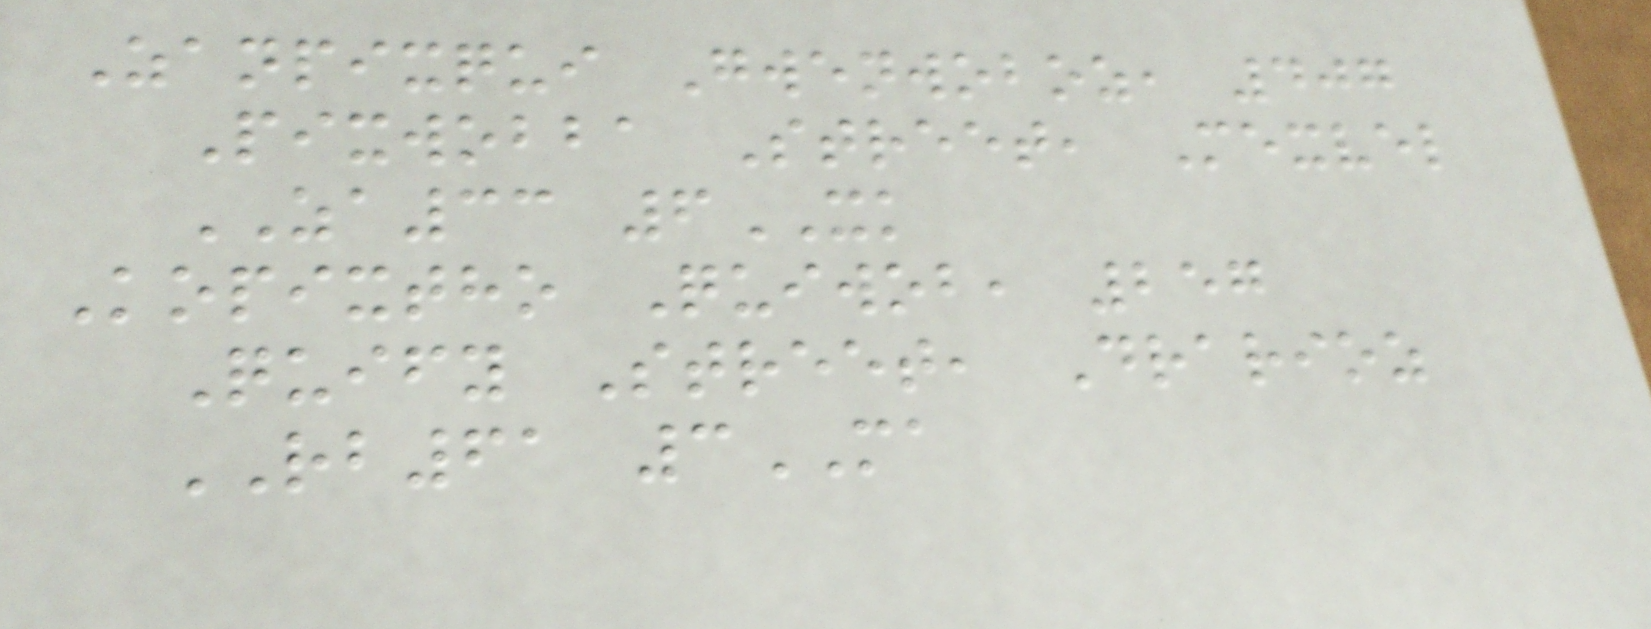Zanpixqui Gwenwoboz, 407
Pixwobba Street, Mexvel
ZA33 6XK
Kopixtho Quiwob, 257
Quify Street, Drarioz
RB61 3MA
